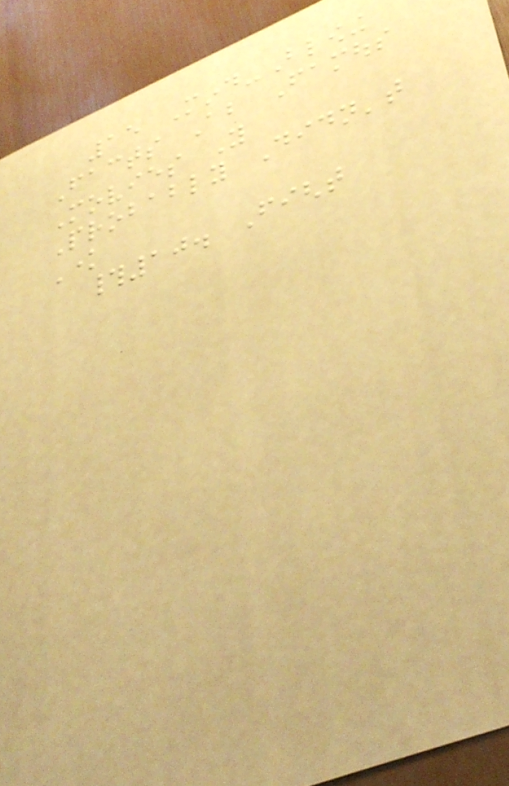15 Mind-Blowing
Facts About Famous
Movies You
Probably Didn't
Know
#10. Fight
